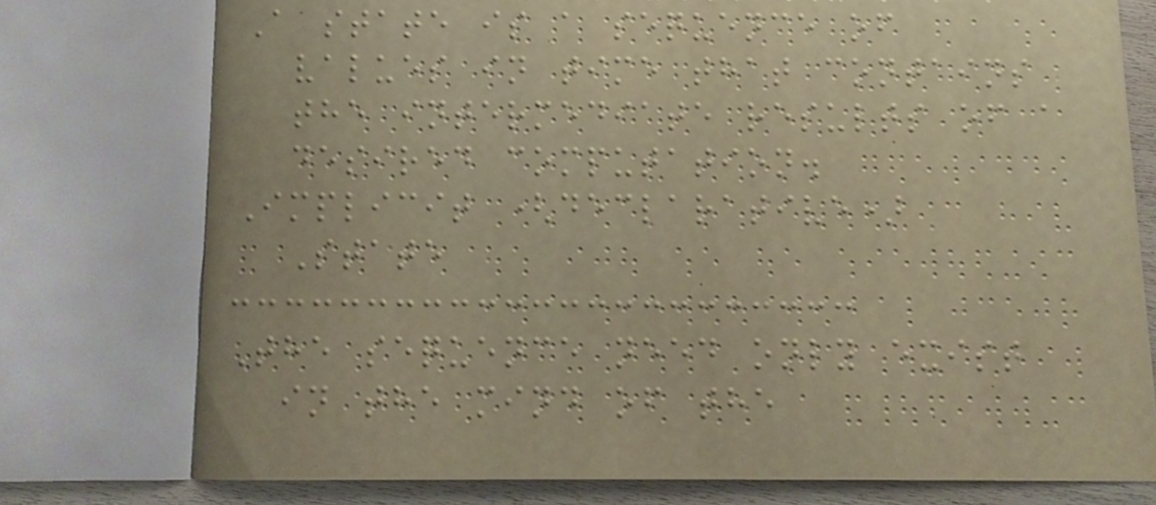A state is a sequence of
values in time that contains
the intermediate results of a
desired computation.
Implicit (declarative)
State
The sequence need only exist
in the mind of the
